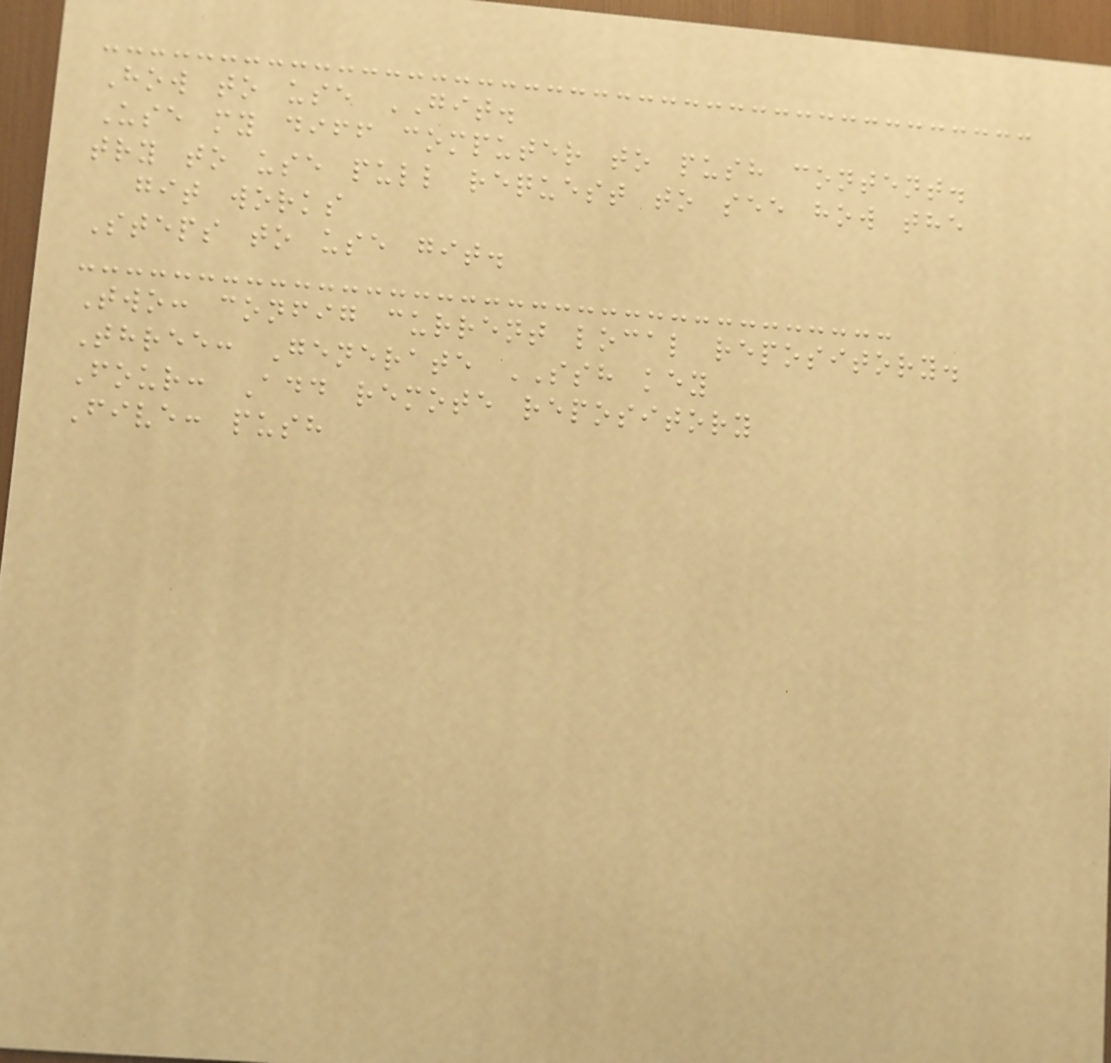How to use GIT.
Use my diff computer to push content.
try to use pull request to see how the
git works
Steps to use git.
Two: config current local repository.
Three: Generate SSH key
Four: Add remote repository
Five: push
